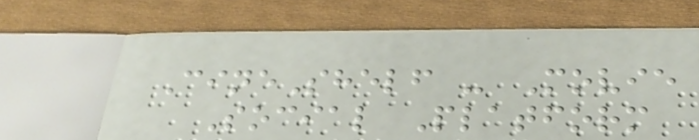CineShelf - Movie
Social Platform
